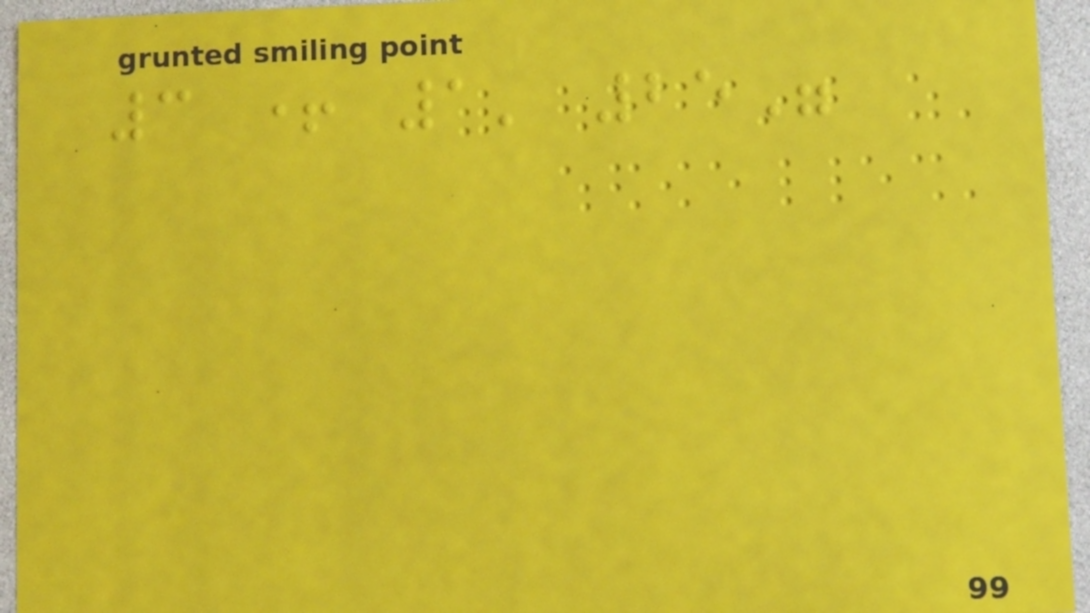3 + 1' 25"
